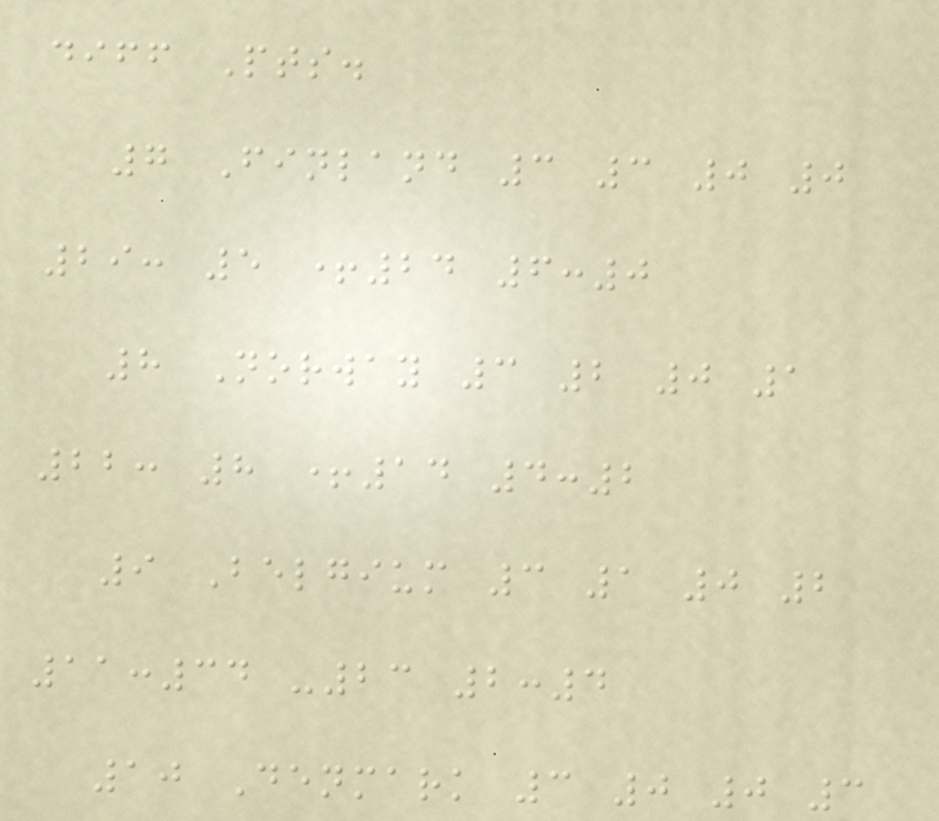diff Pts.
7 Finland 3 3 0 0
29: 5 +24 6:0
8 Norway 3 2 0 1
22: 8 +14 4:2
9 Belgium 3 1 0 2
11:34 -23 2:4
10 Denmark 3 0 0 3
